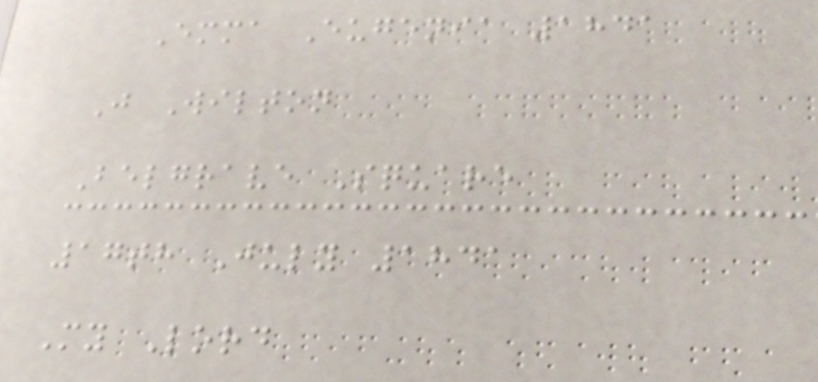Emma Eugenia 1841
J Wilton
Belgrave Square
17th July 1841
My Lord
